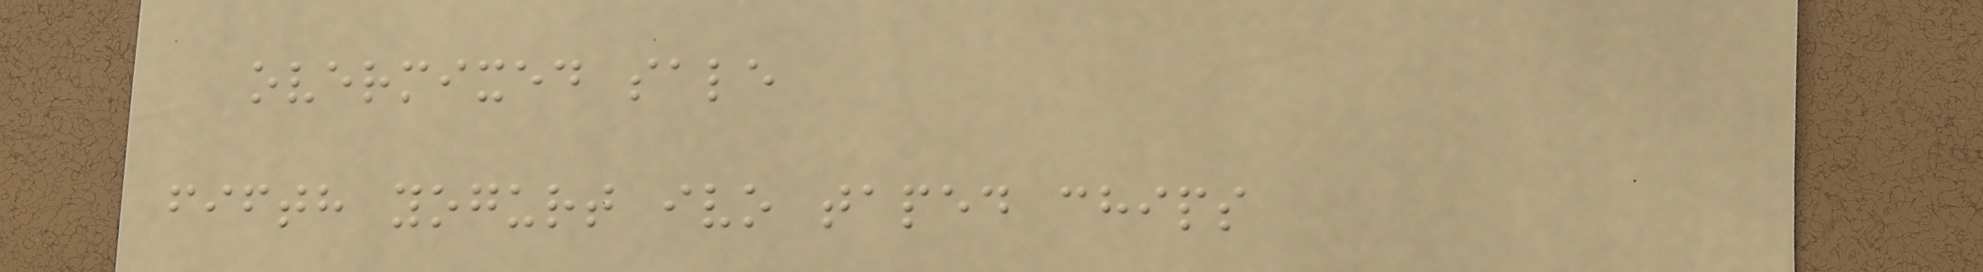overmixed sale
fifth yogurt ivo taped chips
